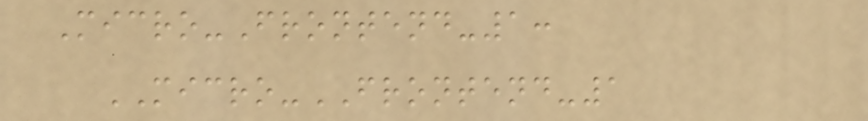Micro-Frontend-1:
MICRO-FRONTEND-1
